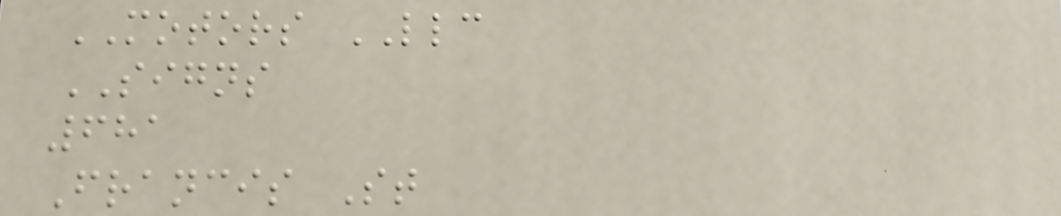MOTORS LLC
SIGNS
681
Francis St
